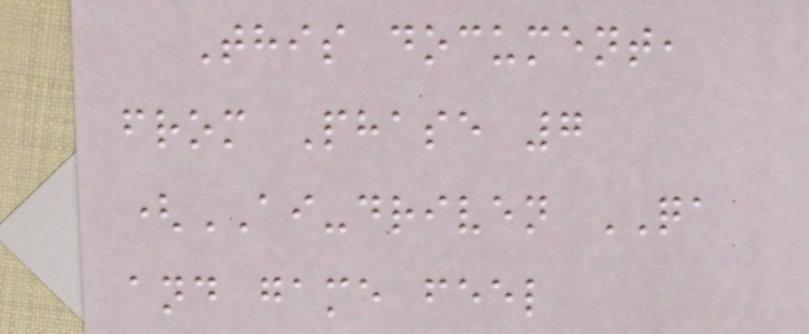This document,
from Phase 7
(AI-driven QA
and game feel
